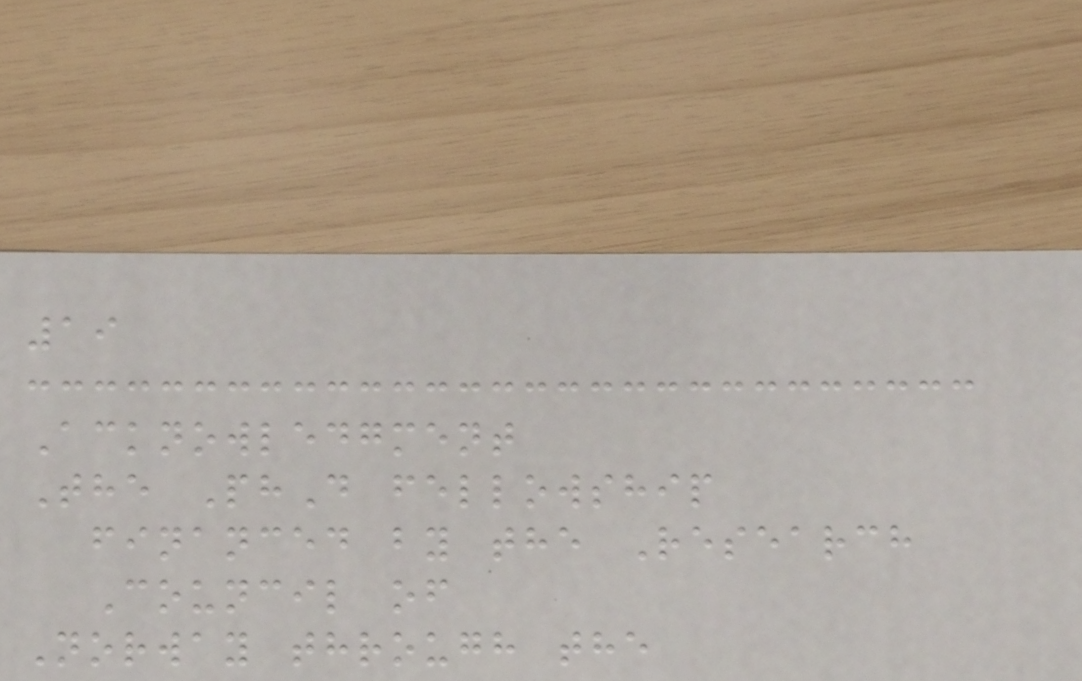19
Acknowledgment
The PhD fellowship
financed by the Research
Council of
Norway through the
